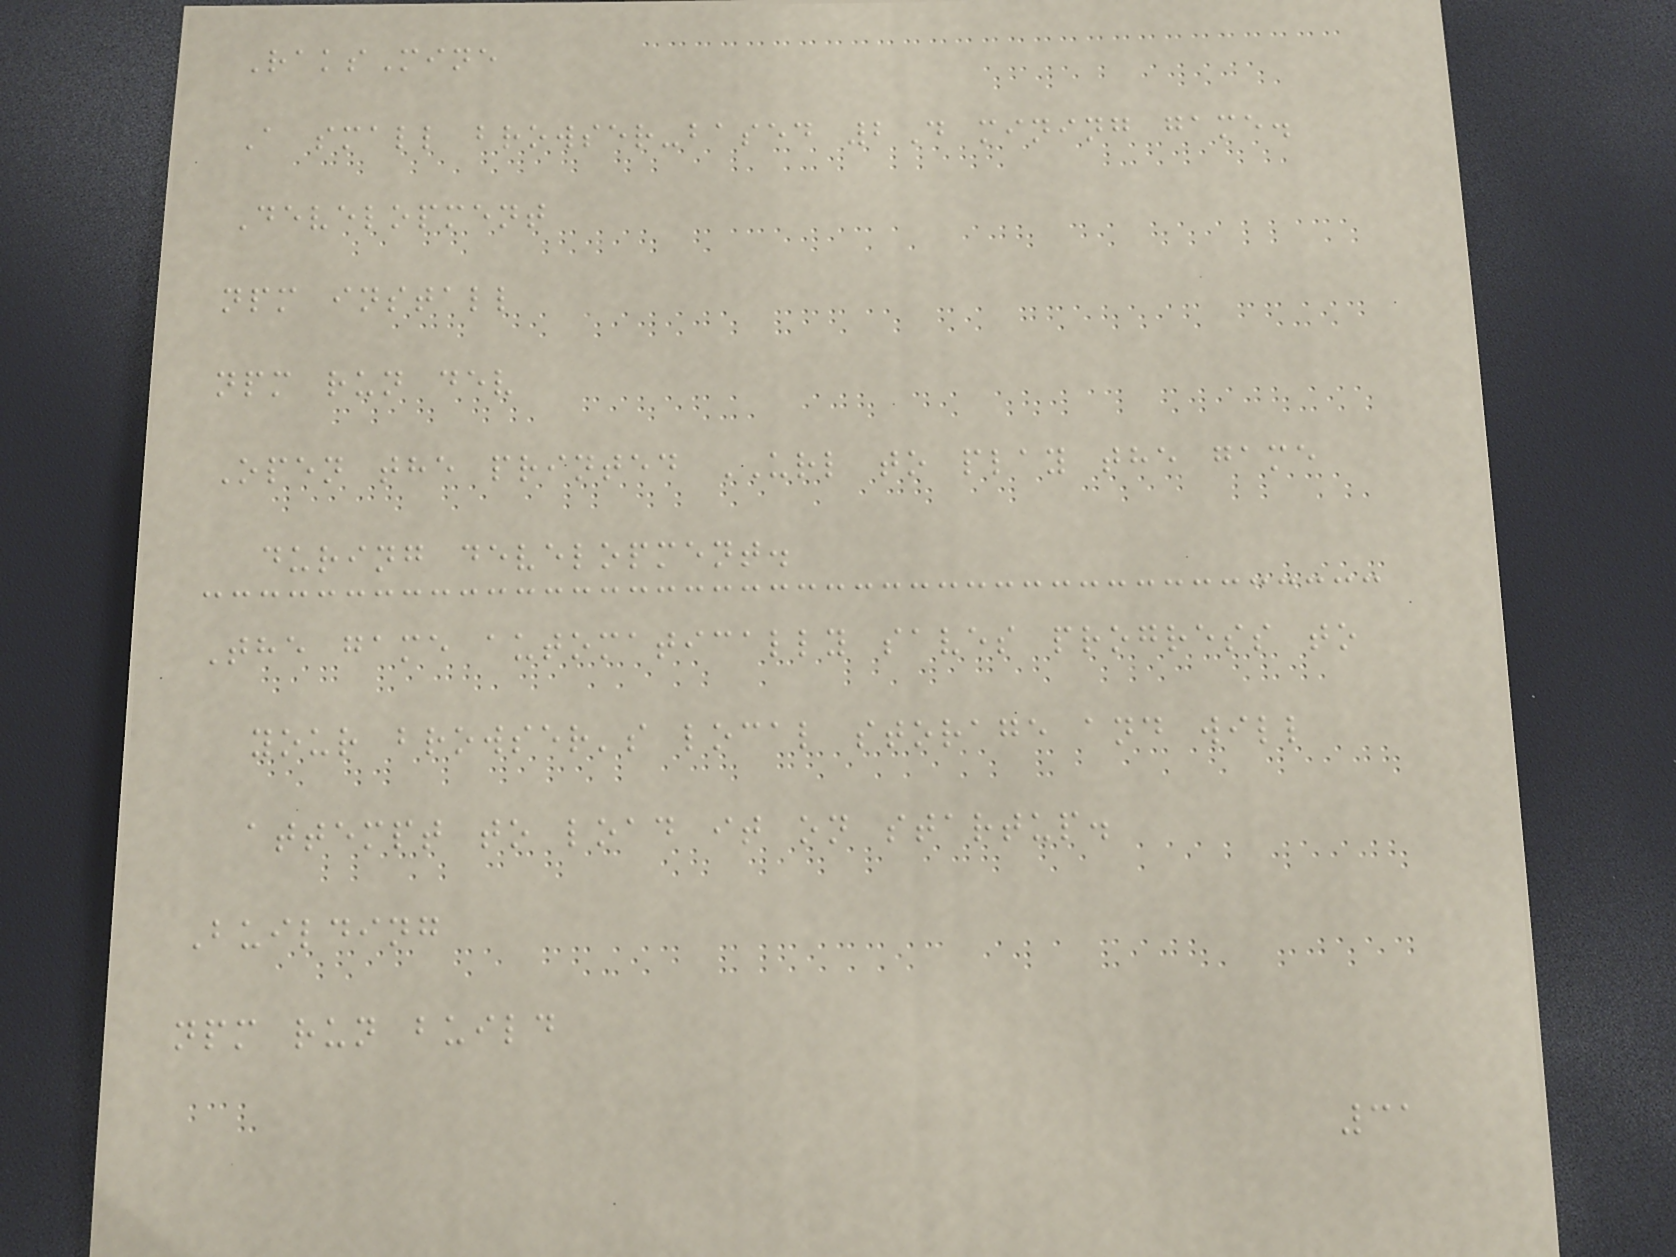RaksMine
A small browser-based 2D mining game.
Development
npm install
npm run dev
Open the printed URL to play the game
during development.
The game automatically saves progress to
your browser's local storage and will
attempt to load it on startup.
Building
npm run build
31
